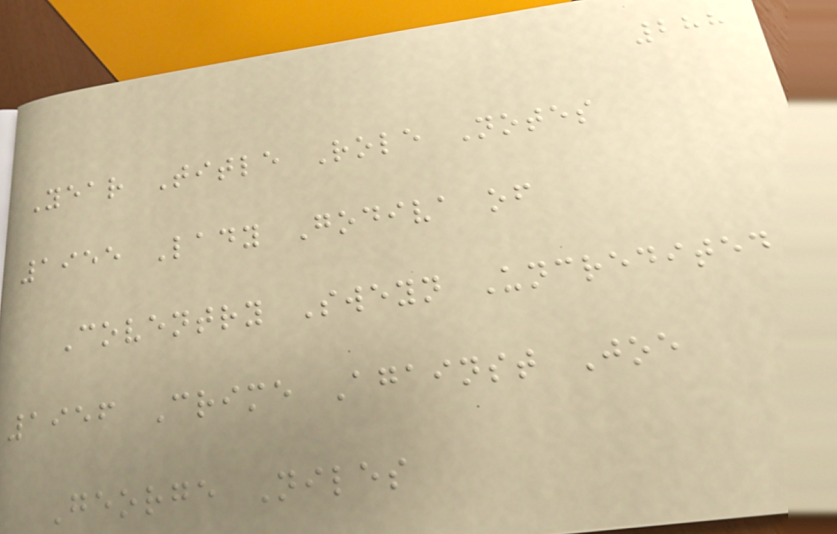288
Year Title Role Notes
1955 Lady Godiva of
Coventry Sweyn Uncredited
1956 Crime Against Joe
George Niles
